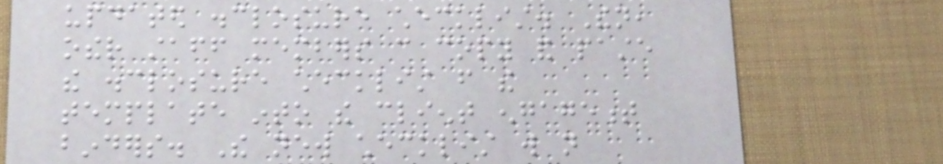updated disclosure checklist. Then,
other staff members can copy and paste
the disclosure checklist from the
template into the client engagement
binders. The new checklist will not
